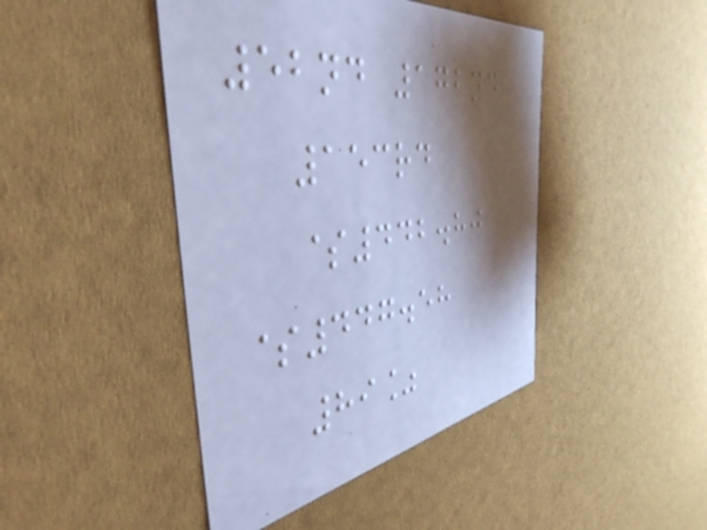52nd 172nd
153rd
$442.80
$447.58
89%
